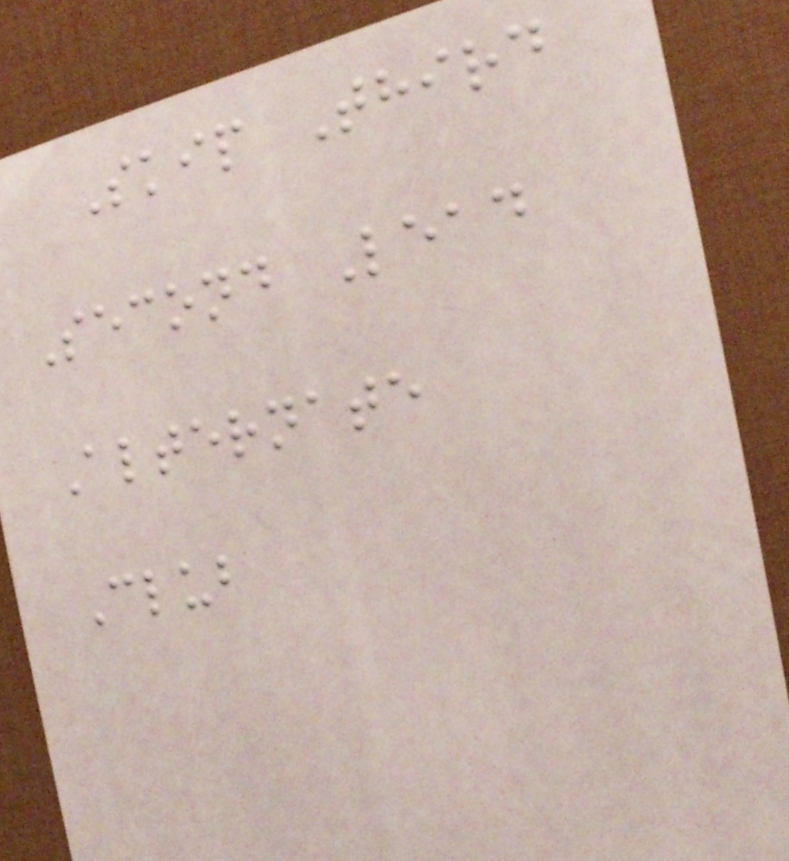Skip Third
Second Lead
Alternate
Club
